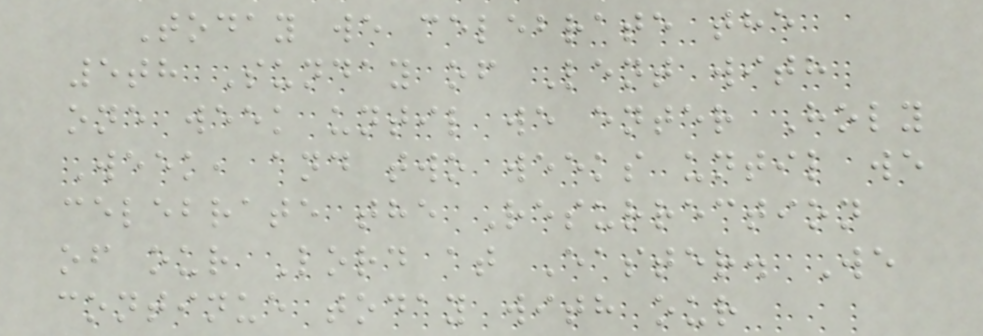Today we celebrate the
5th Sunday of Lent with
one week until we enter Holy
Week, and two weeks until we
celebrate the Resurrection
of our Lord at Easter. We
continue today with our
